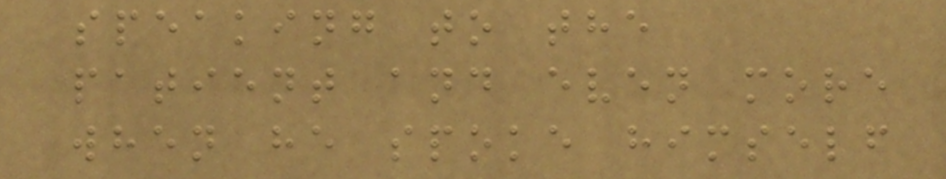speaking to the
patient and even more
when he spoke himself
